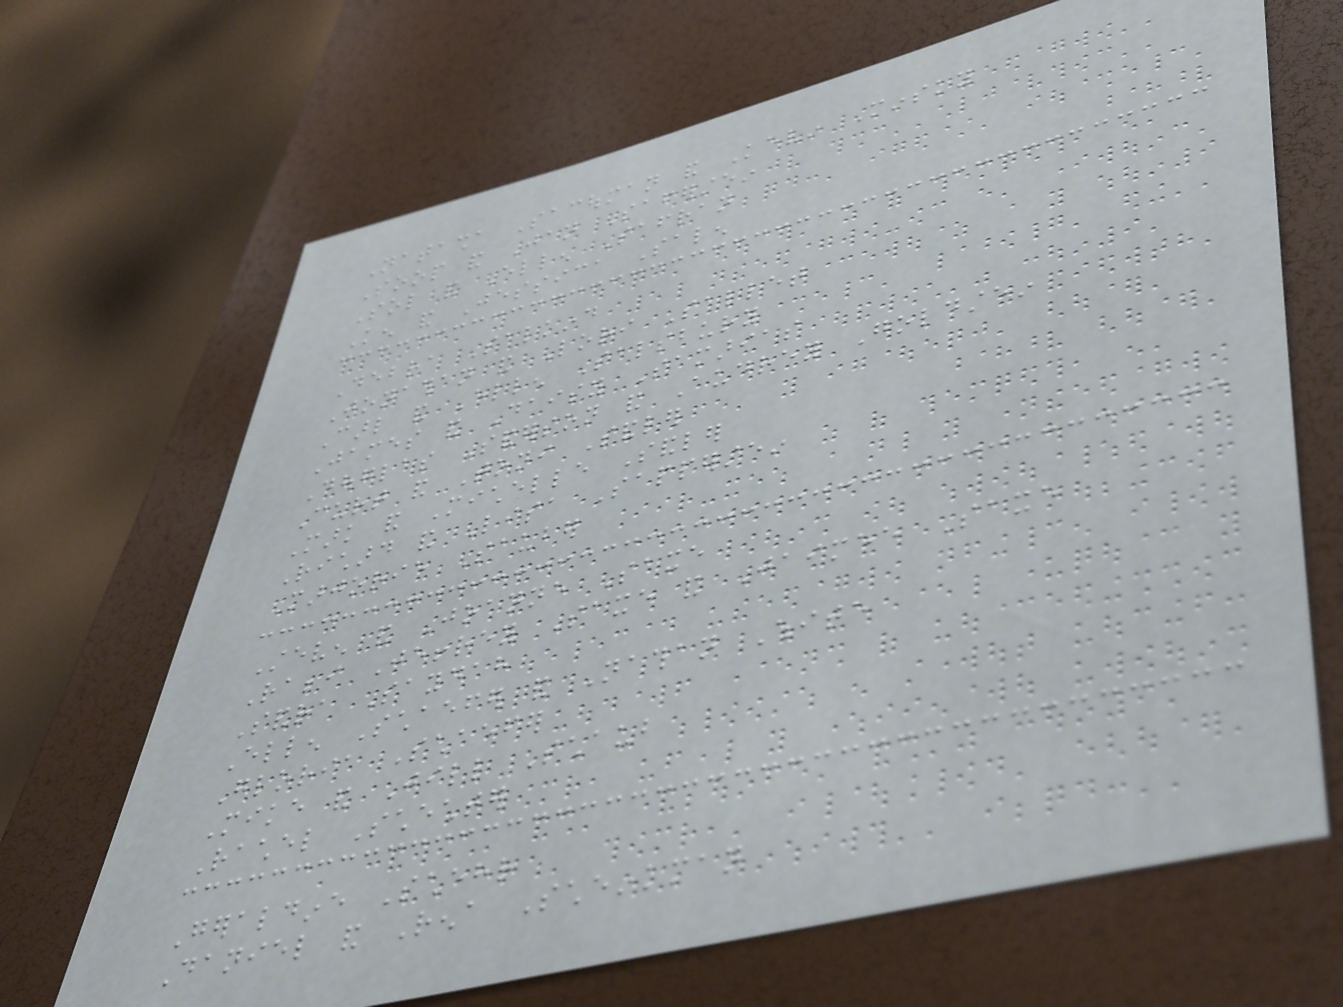Natasha Sacouman and Kevin Minsky
Soop and Jan Saferstein
Sol and Ellen Safran
Ken and Jessica Salen
Debra Salkind
Jonathan and Lori Sallet
Carl and Ellen Salsbury
James and Daisy Samarias
Douglas Sanderson and Audrey Goldstein
Curt and Toni Sandler
Mark and Michelle Sandler
Richard and Lisa Sapperstein
Marjorie Sauber
Steven and Joanne Saxe
Rabbi Jeffrey Saxe and Jaimee Saxe
Sandra Saydah
Ellen Schaefer and Nathan White
Gloria Schaefer
Mike and Jill Schaub
Rachel Schechter
Geraldine Schehr
Daniel and Rena Scheinkman
